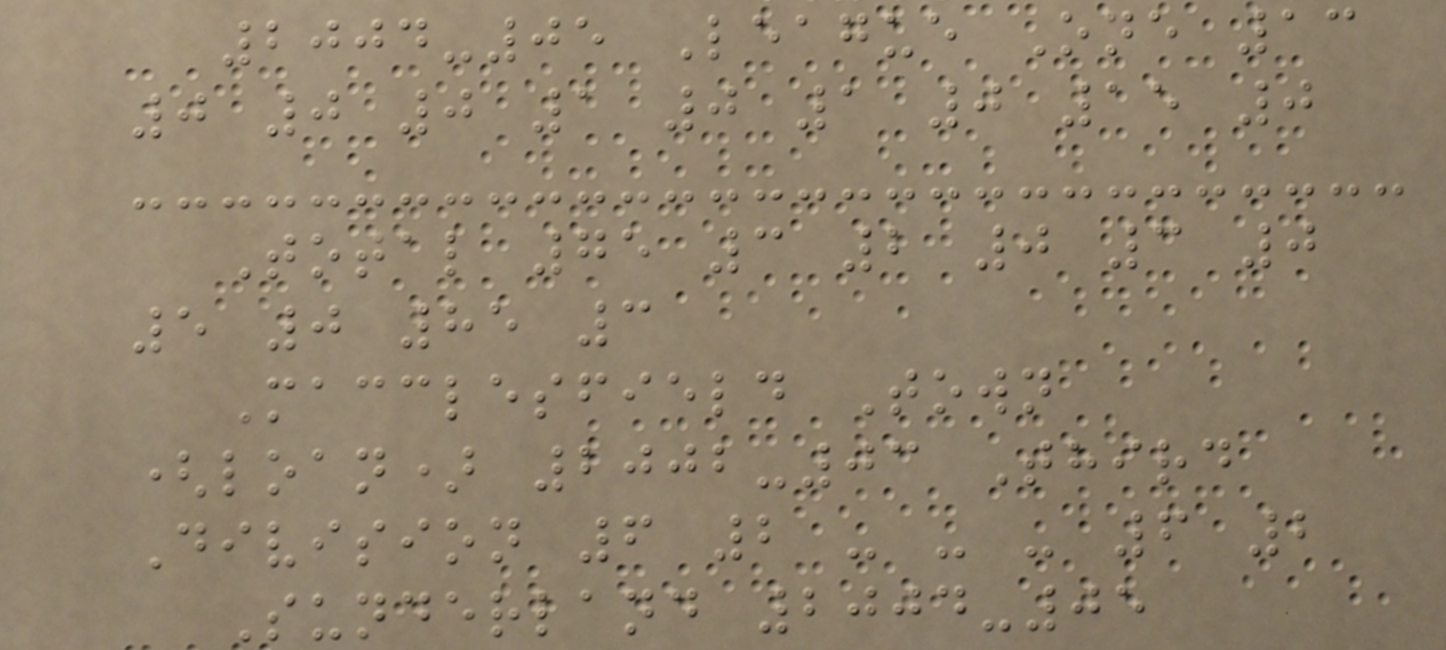2004-05 League One 13
0 0 0 1 0 1 0 15 0
Total 75 3 2 0 3 0
5 0 85 3
Macclesfield Town
(loan) 2002-03 Third
Division 6 2 - - - 6 2
Sunderland 2004-05
